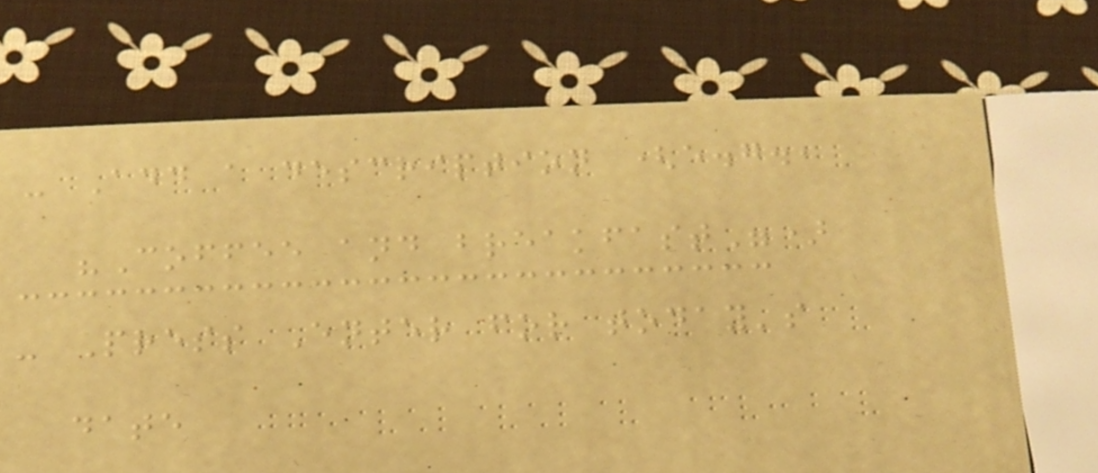- Add a description (e.g.,
"Coffee and breakfast")
- Press Enter for today's
date
